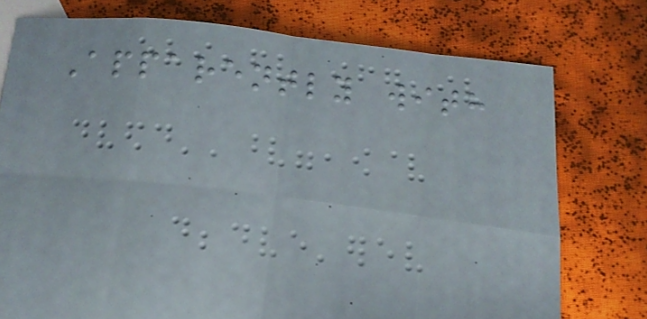Apparently with
